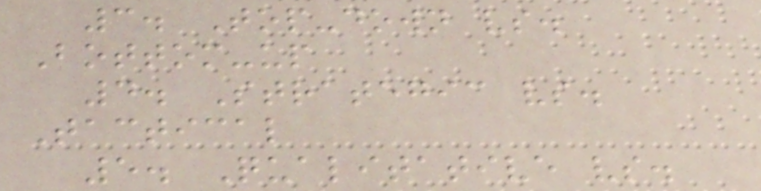3. Top-down vs.
Bottom-up
4. Strategic vs.
Tactical
5. Qualitative vs.
